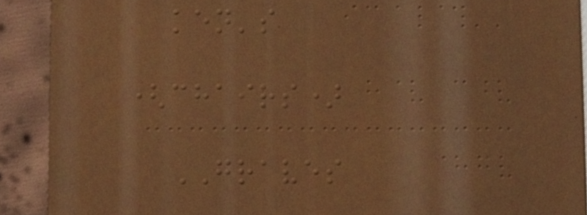ken's
(chairs)
GRAVES
